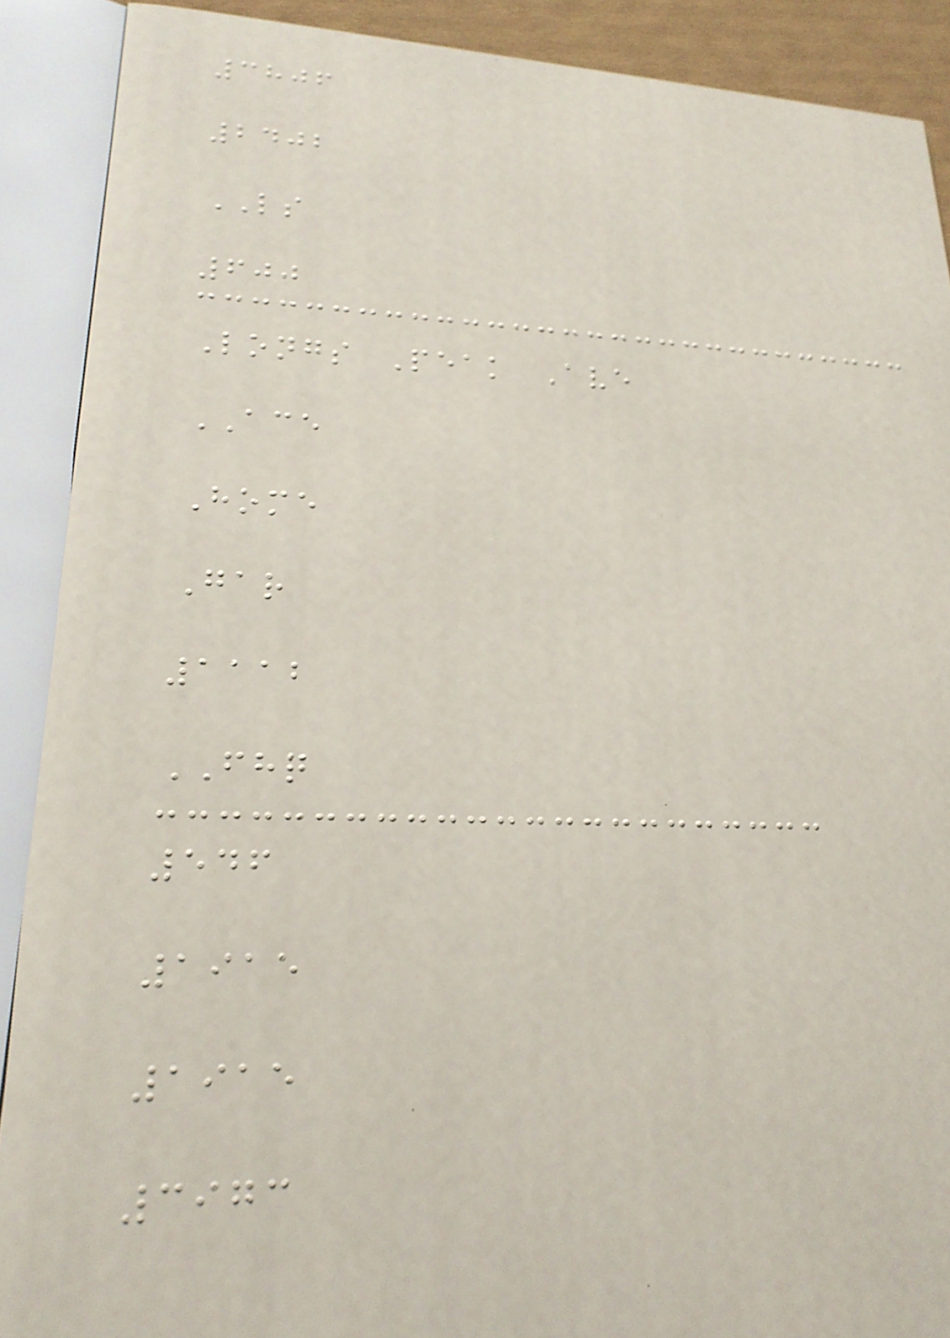3806
2402
LS
600
Longs Peak Ave
ACE
Home
Gar
1112
FHQ
546
1915
1915
3973
